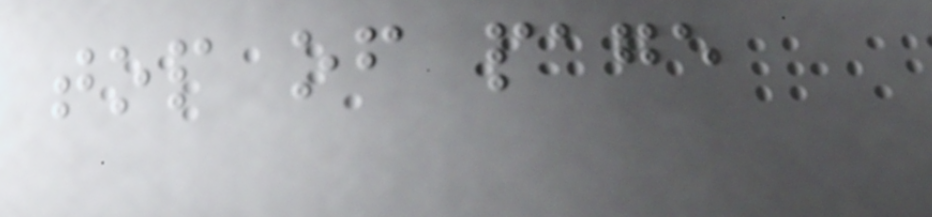top of page
